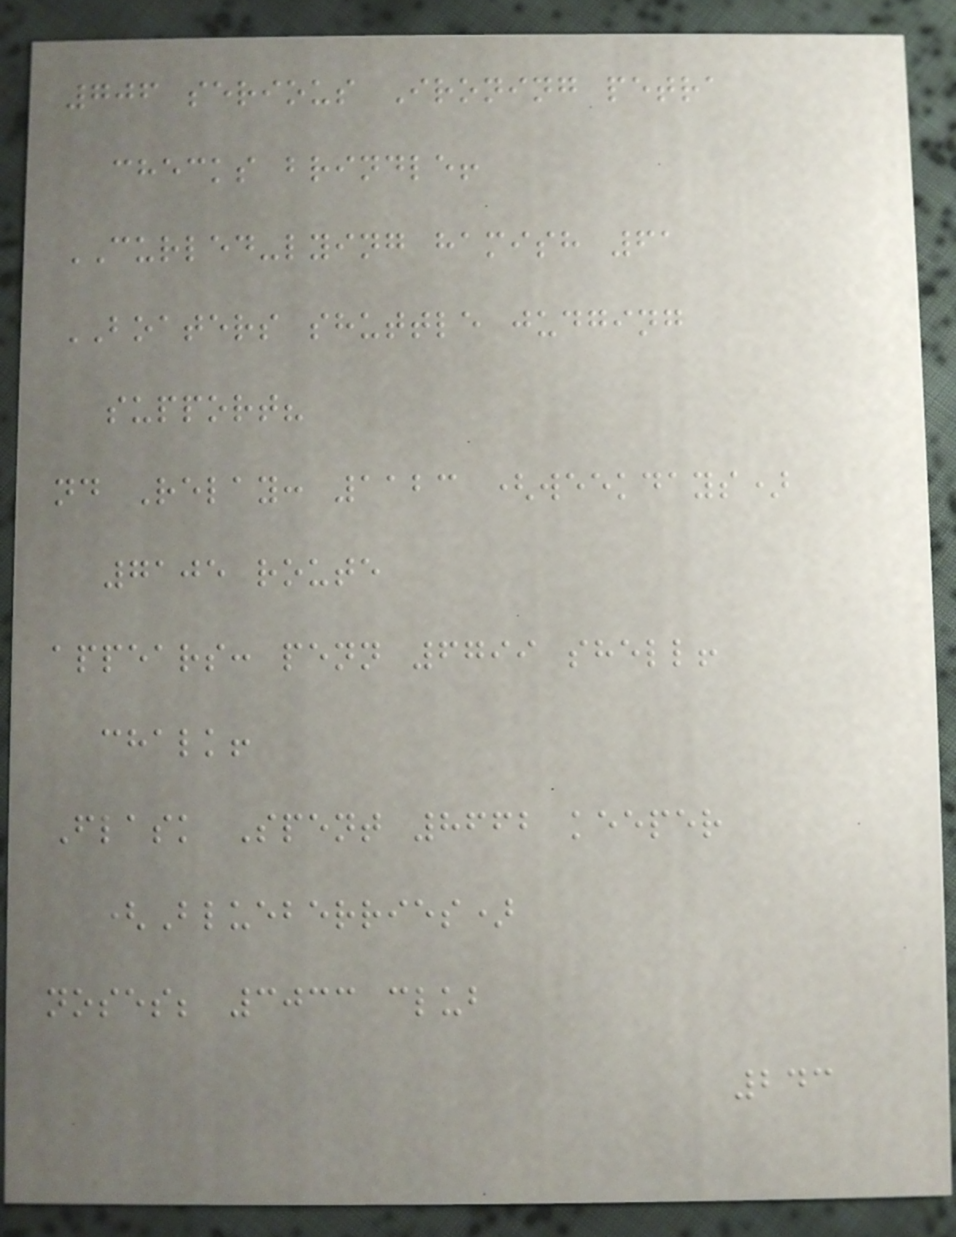706 serious Ironing petra
checks brindle!
CURLED-lying hamish 61
BOATERS shuttle judging
support?
nd Relay: 1123 (weekdays)
7105 route
appears: penn 6799 shell!
chalk!
Flask Spent 8662 keeper
(Blueberries)
noses; 3033 club
243
